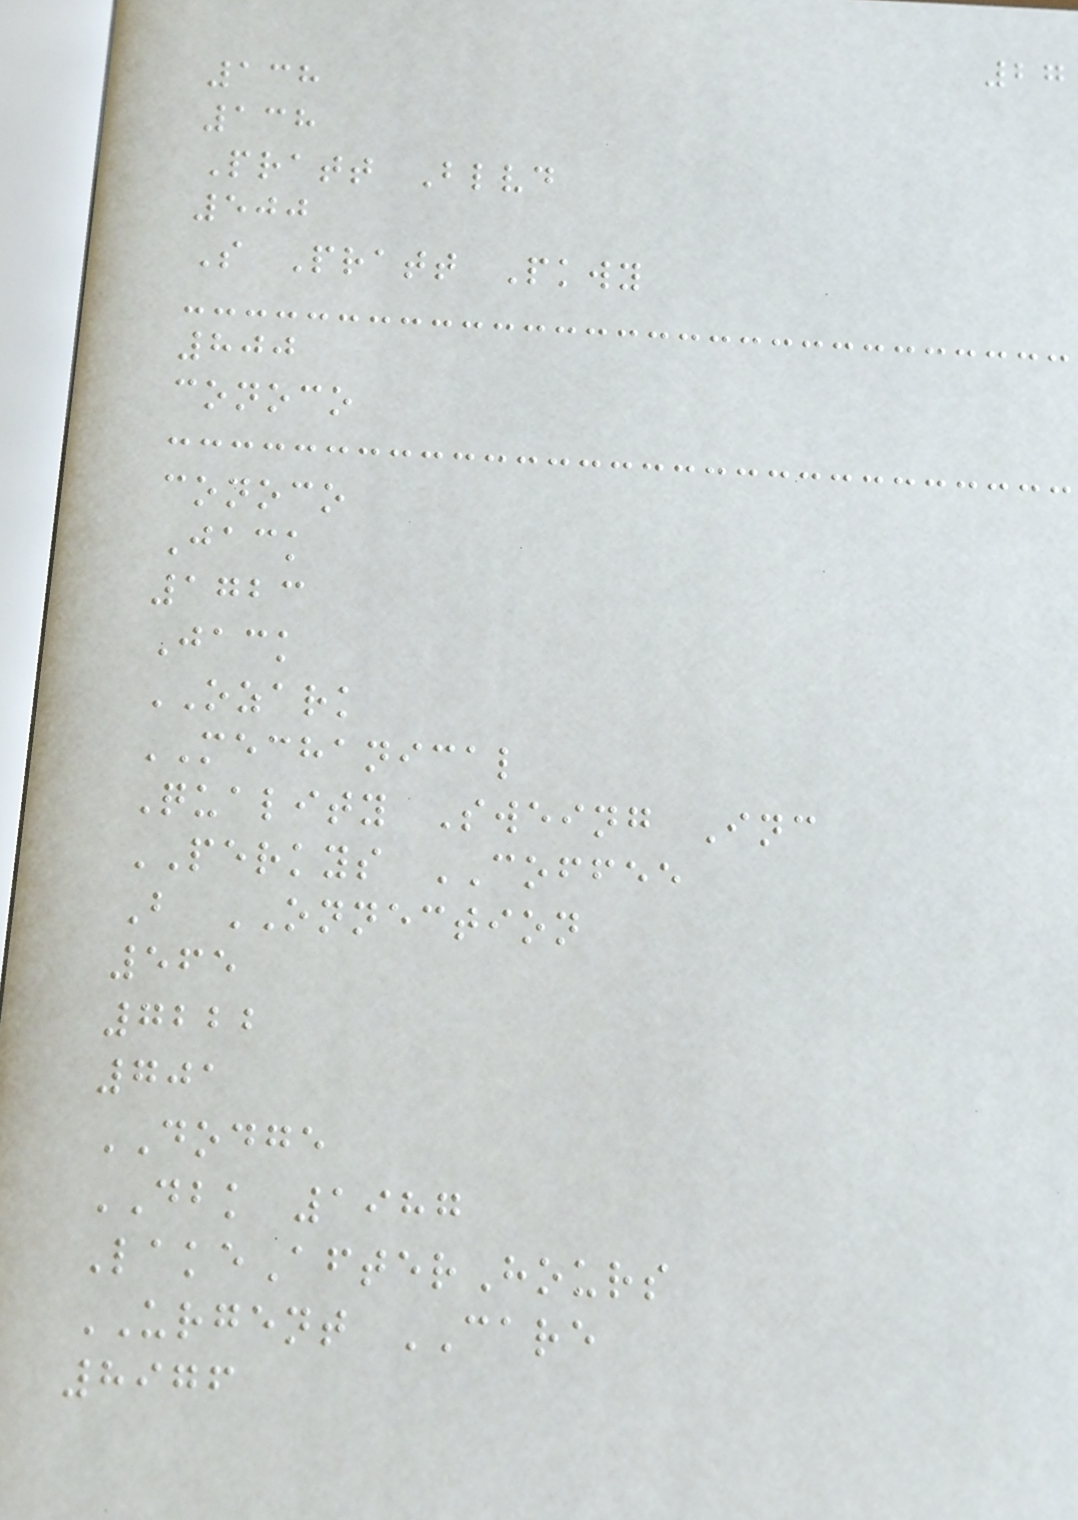27
138
138
Pratt Blvd
500
S Pratt Pkwy
800
conoco
conoco
Jack
1723
Jack
OZARK
MECHANICAL
Quality Sweing Inc
PERKYS COFFEE
B ONNECTION
565
7222
701
DODGE
DBK 1987
LakeAfterHours
URGENT CARE
8976
